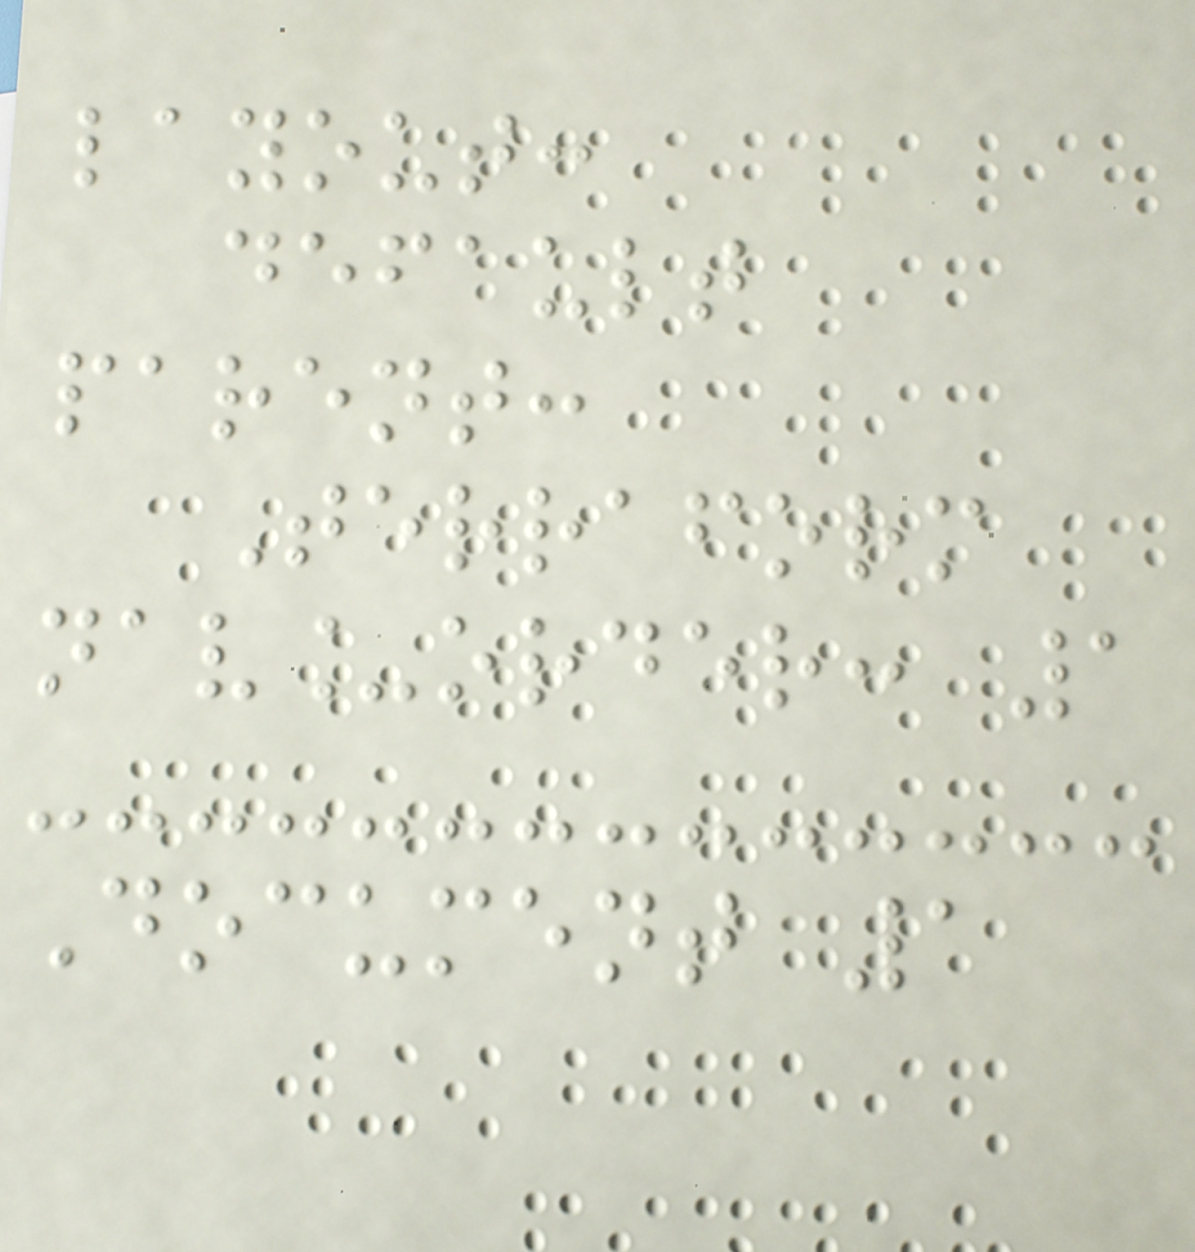layout:
default
parent:
Terraform
nav_order: 1
Document 1
